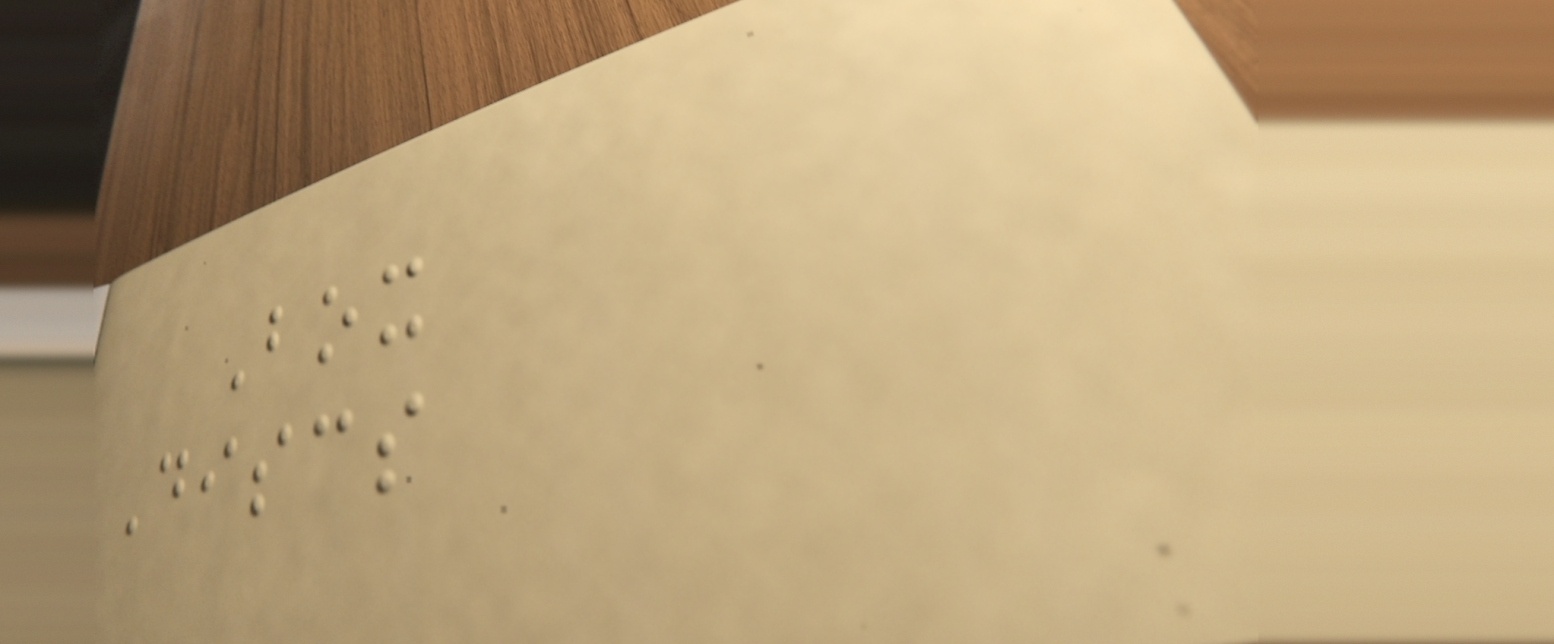Box
Discs
